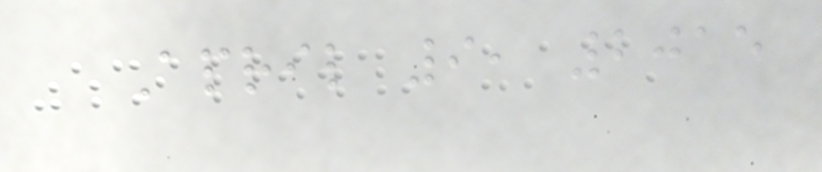April 9, 2015
